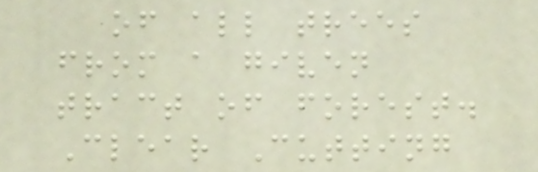of all trees
from a given
tract of forest.
Clear Cutting
